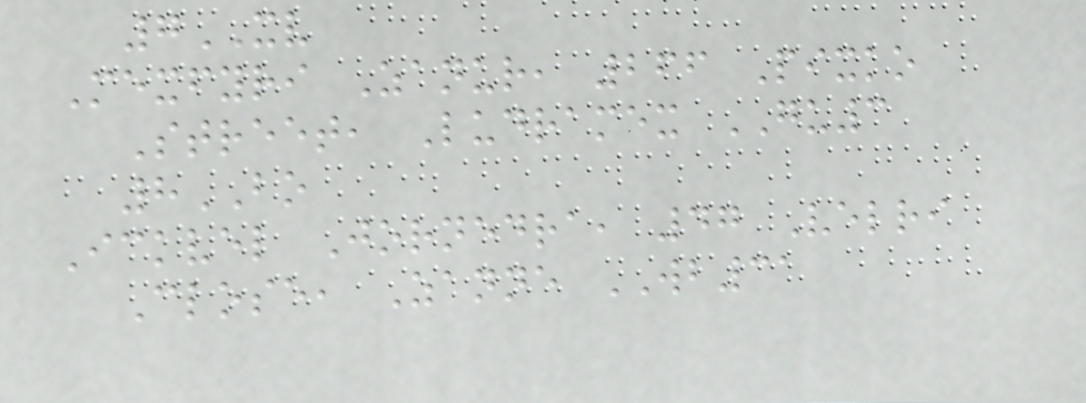7XV
Mexfyri Zanur, 266 Pixko
Street, Ludramex GU3
8BO
Ickvel Jornedra, 47 Velri
Close, Zanne WB31
